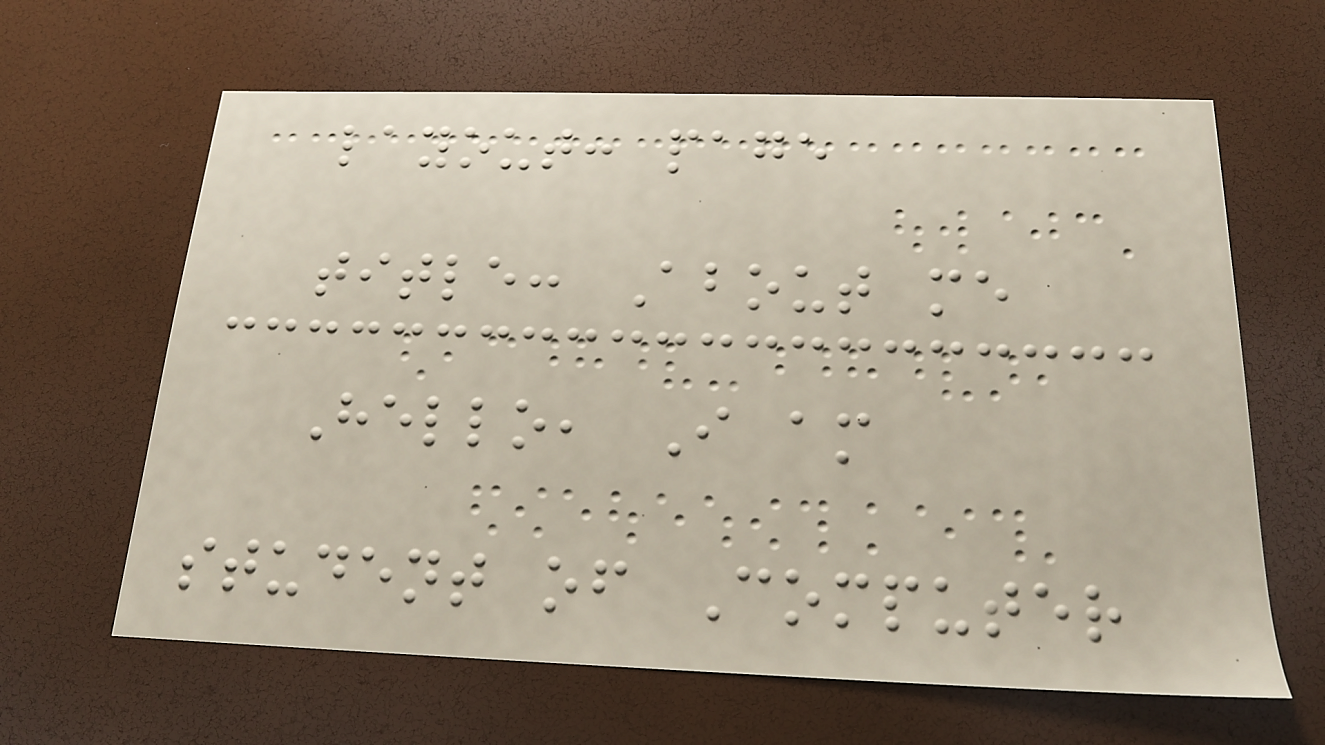layout: page
title: About me
Hello, I am
student of Computer
